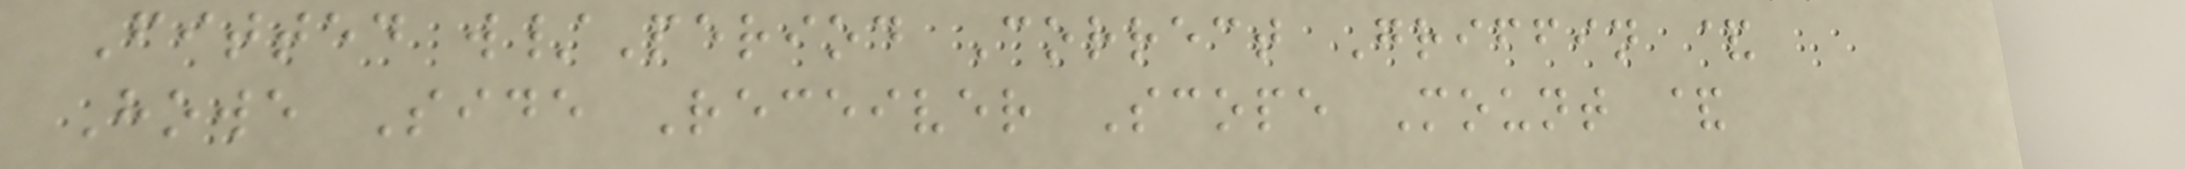Fitted w/Period Correct Griffin &
Howe Side Receiver Scope Mount &
